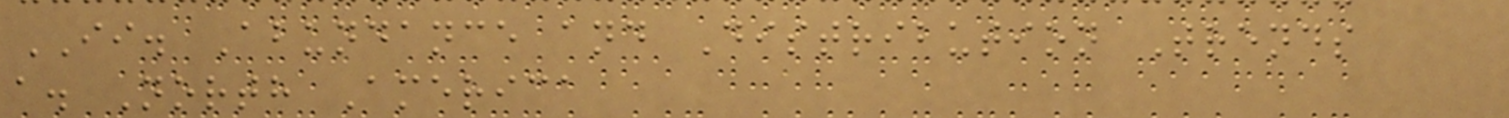II. Abundance and Distribution Trends
a. North America
